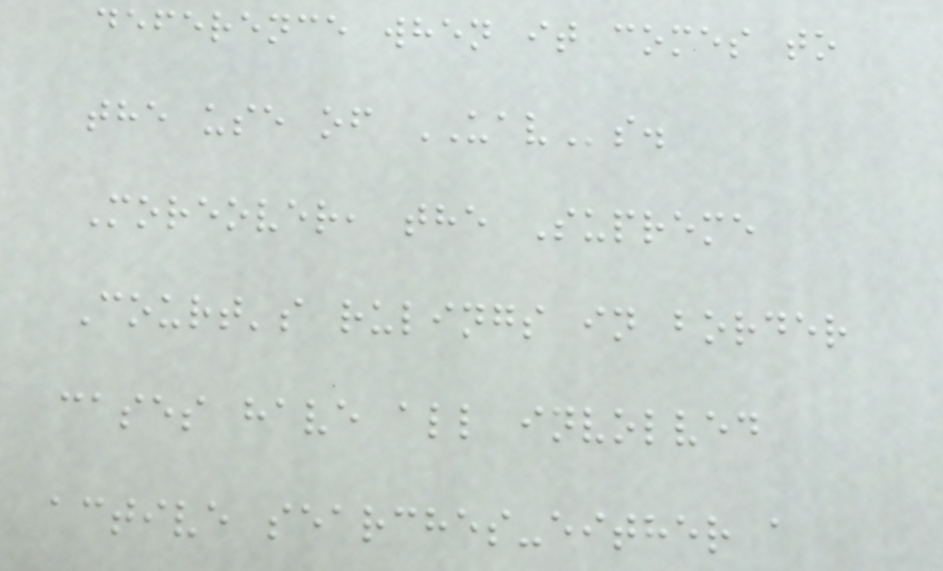deference when it comes to
the use of UAVs.
Moreover, the Supreme
Court's rulings in border
cases have all involved
active searches-either a
